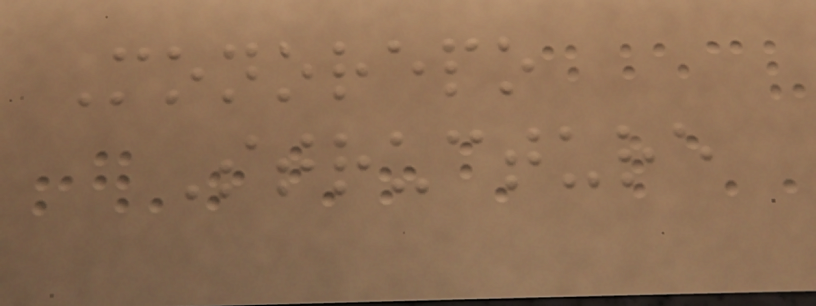Monorepo
Structure
